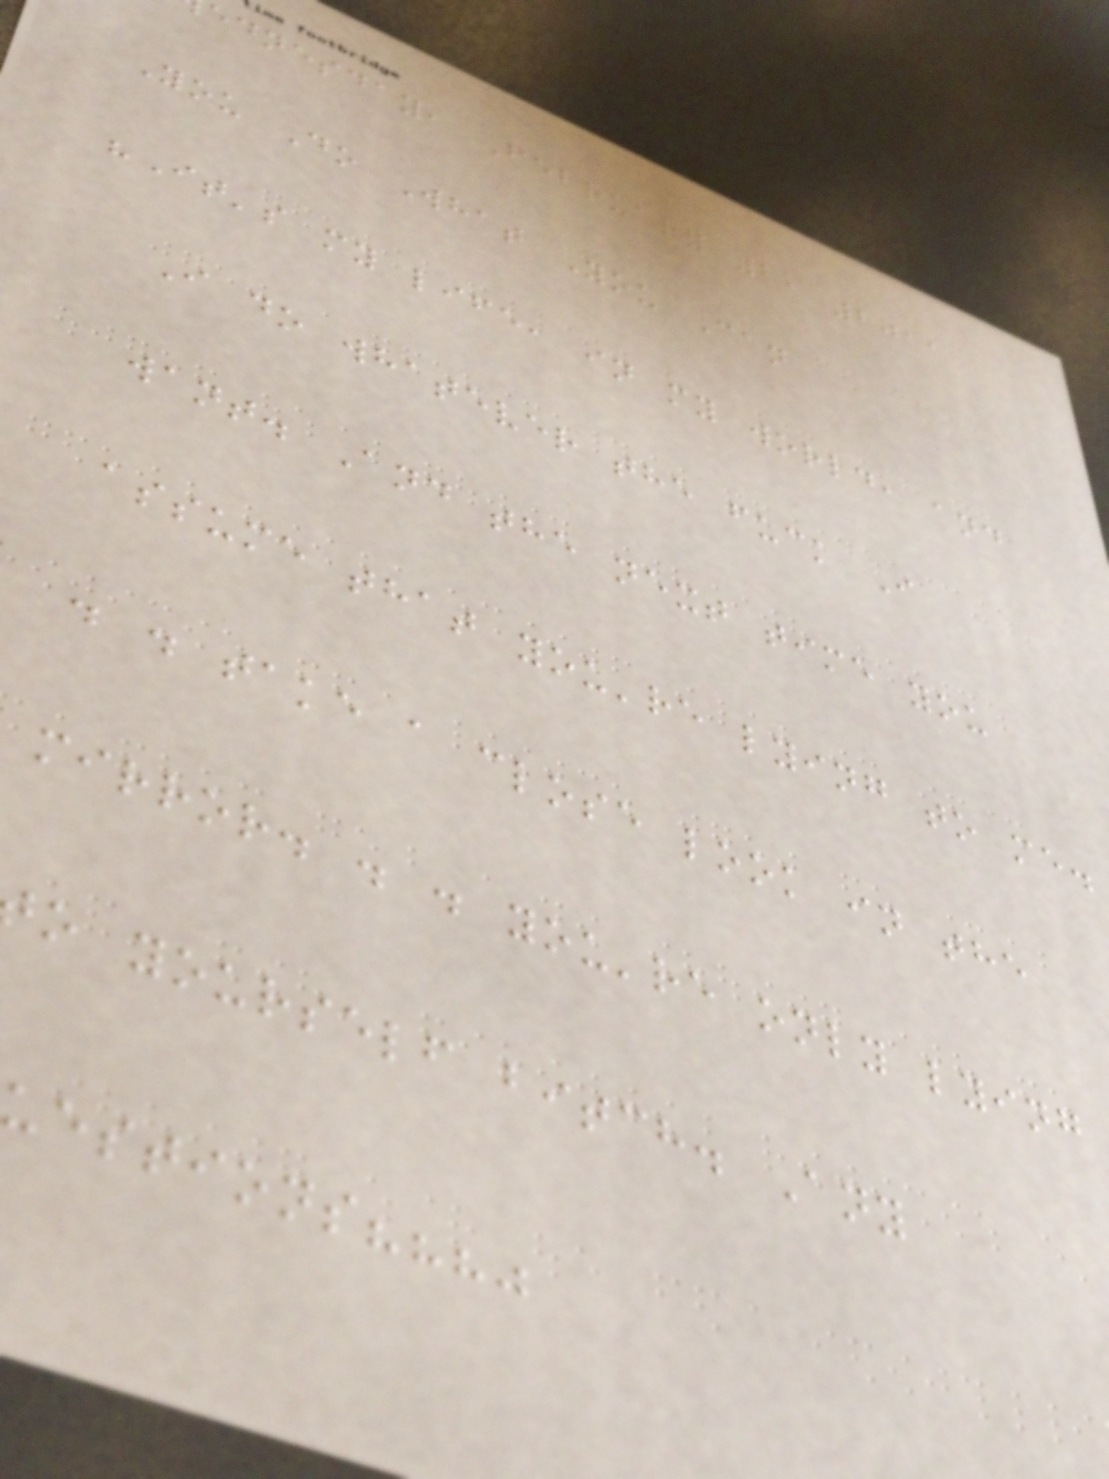ednesday, February 2, 2011
You Do What You Can
"It's my life, in my world, and
I do whatever the fuck I
want. And the next time you
assume that you're lying to me.
. . take a close look in the
mirror. . . you're only lying
o yourself bitch. Any
uestions???"
